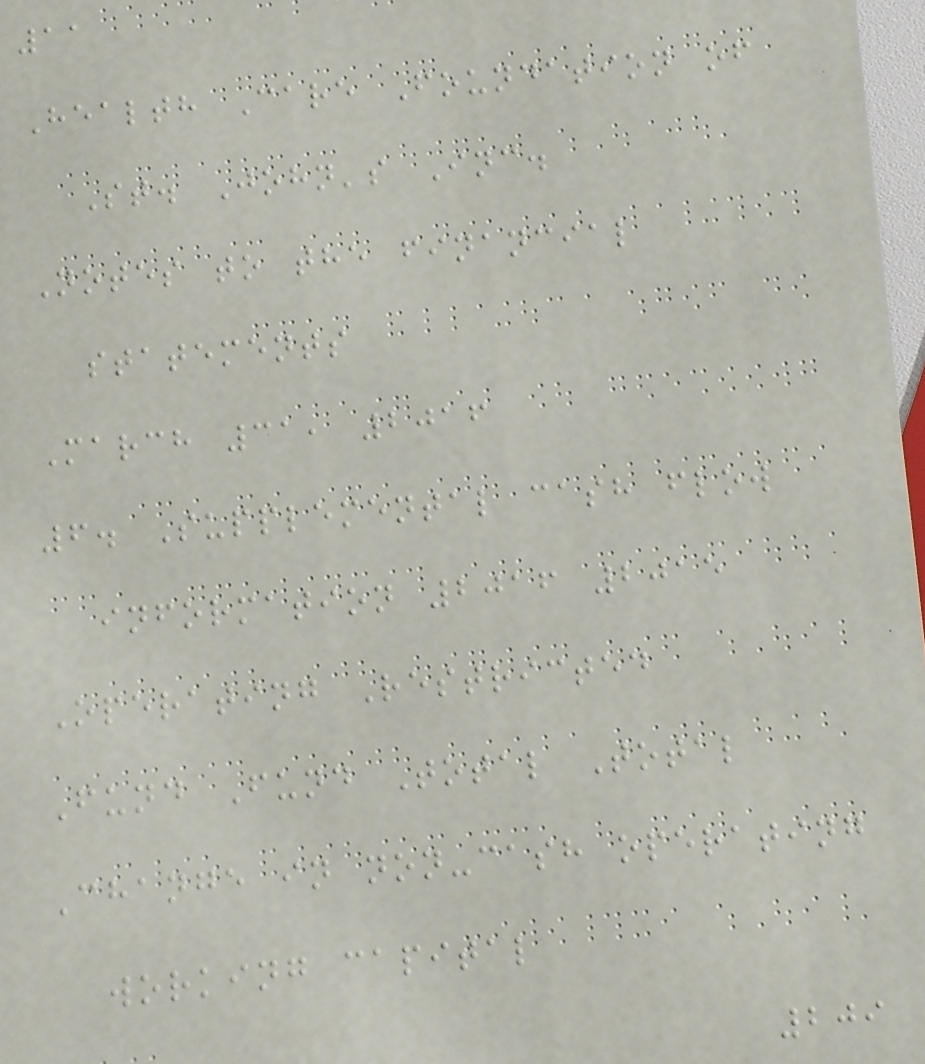11
Health Care Foundation of
St. John's Inc.
Notes to the financial
statements
March 31, 2016
6. Supplemental cash flow
information 2016 2015
Operating Restricted
Fund Fund Total Total
Change in non-cash operating
working capital
209
